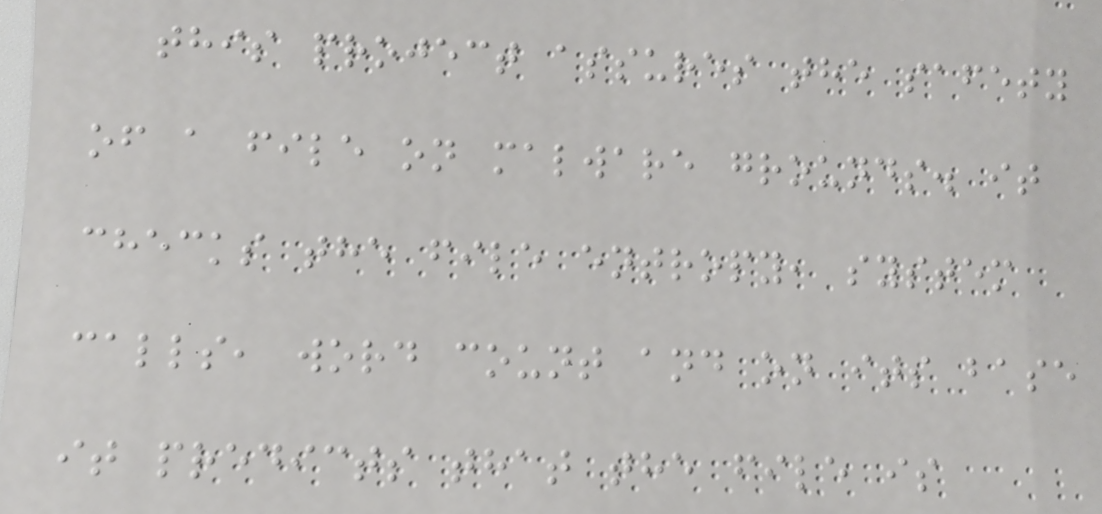this project assures the safety
of a file on malware grounds. it
checks the file entropy, system
calls, word count and on its base
it predicts that the file is
